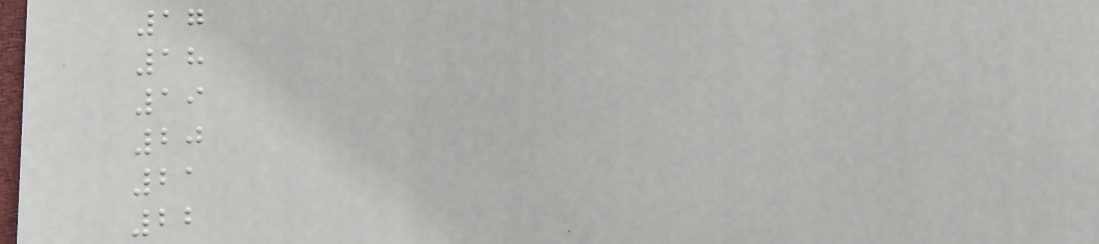17
18
19
20
21
22
